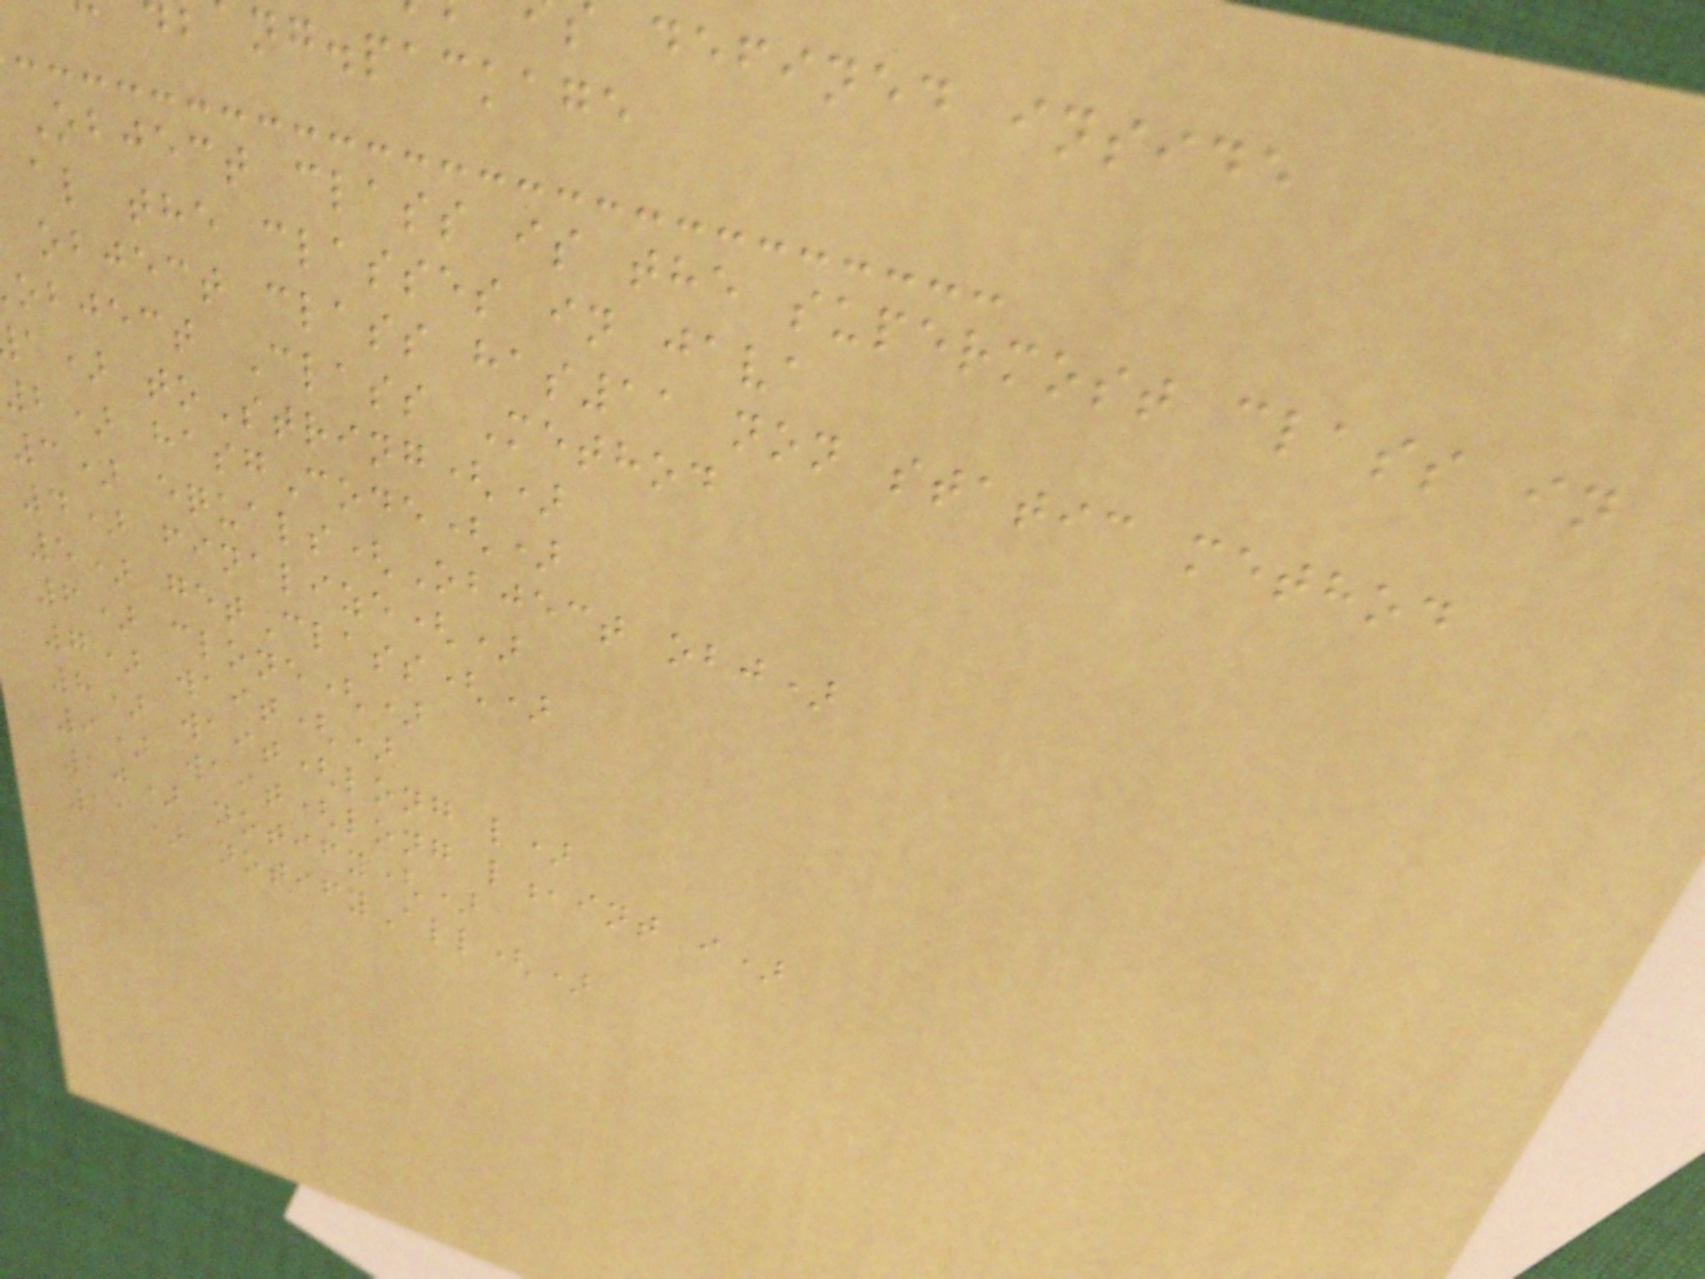defined inside
ng.package
Object class is the supermost class in
al the classes in java
object class has11 non static method
object Class Method
a) toString()
2) hasgCode()
3) equals(Object obj)
4) finalize()
5) getClass()
6) clone()
7) wait()
8) wait(long l)
9) wait(long l,int i)
10) notify()
11) notifyAll()
